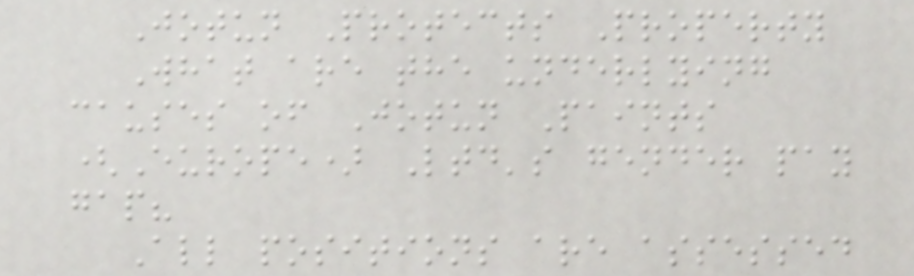Jotun Protects Property
What are the underlying
causes of Jotun Paints
(Europe) Ltd's gender pay
gap?
All positions are assessed
